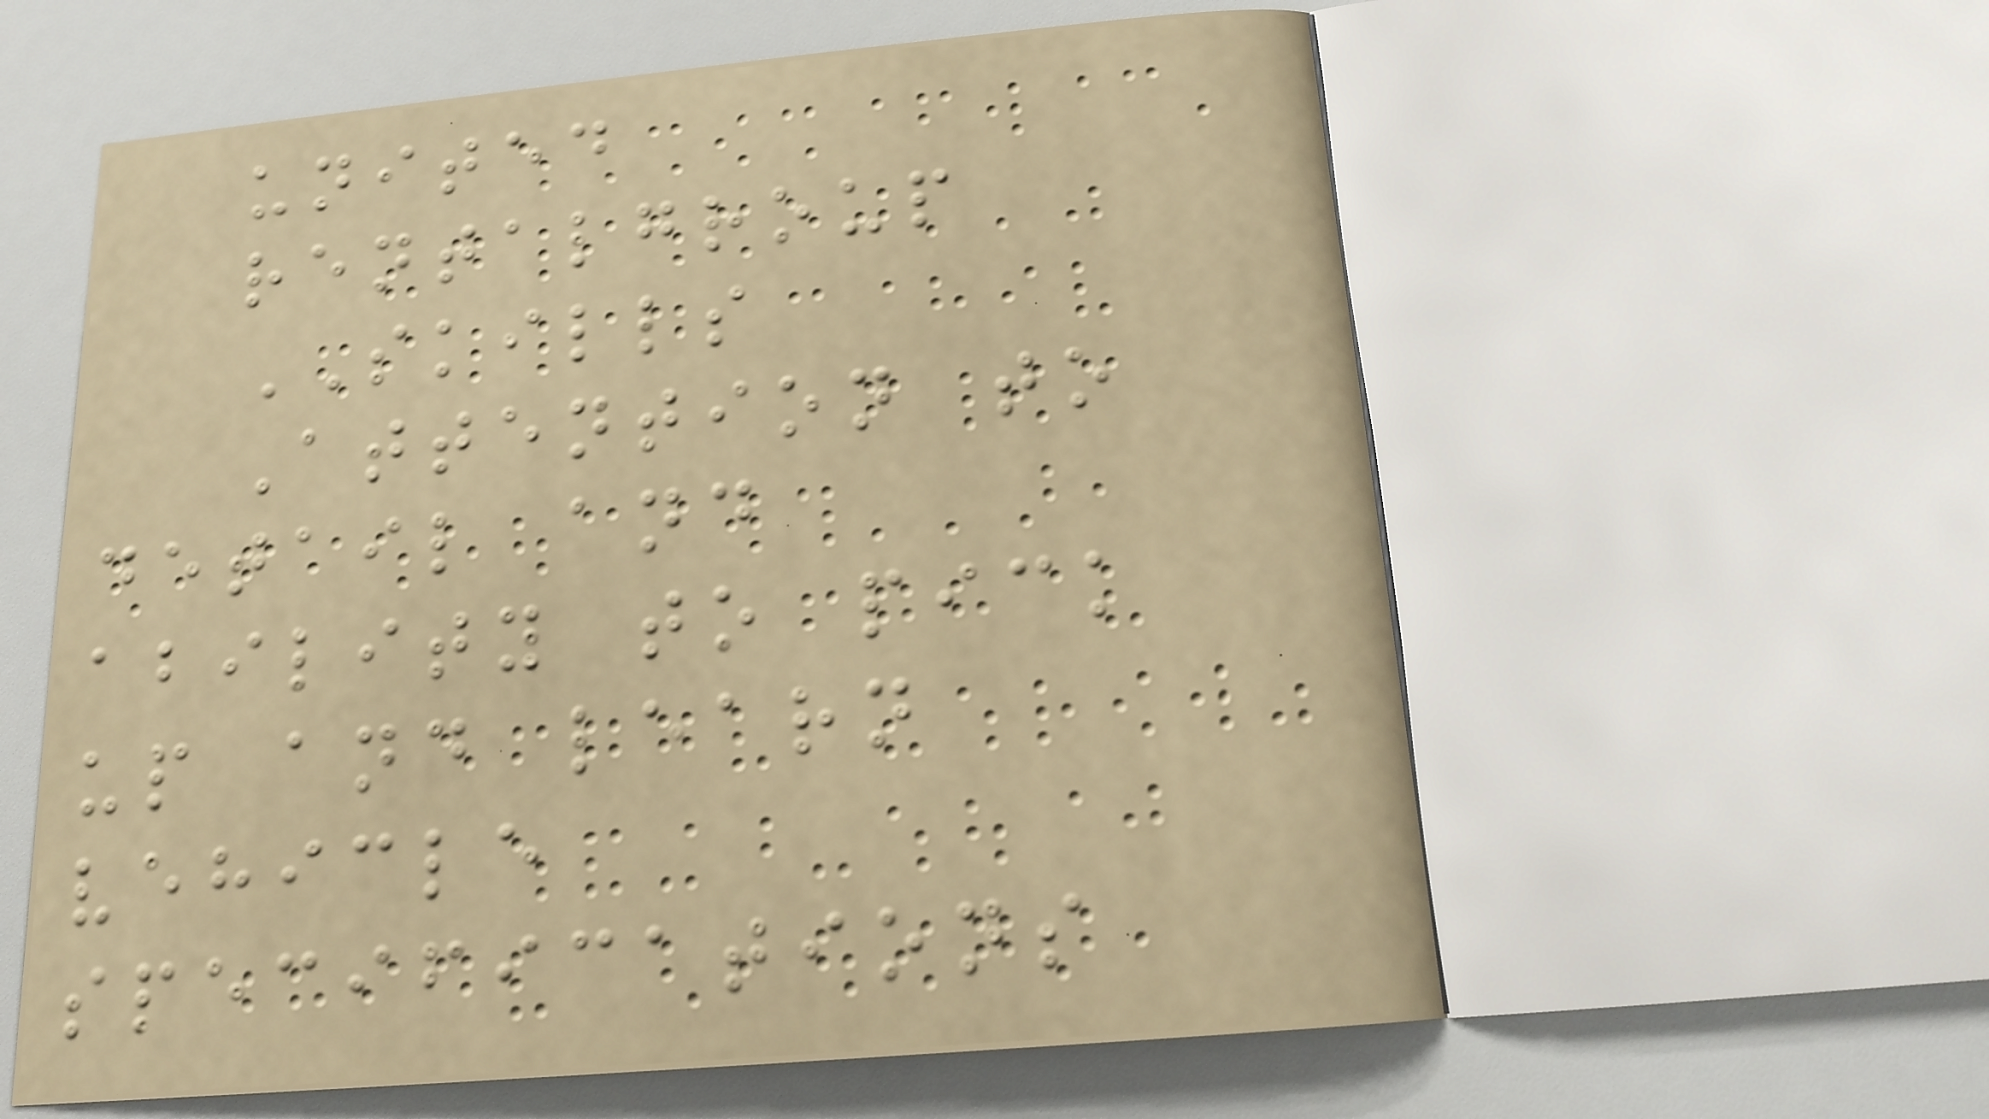united
rentalgroup
SKILLS
Attention to
detail and
ability to pick
up and learn
vehicle
specifications
